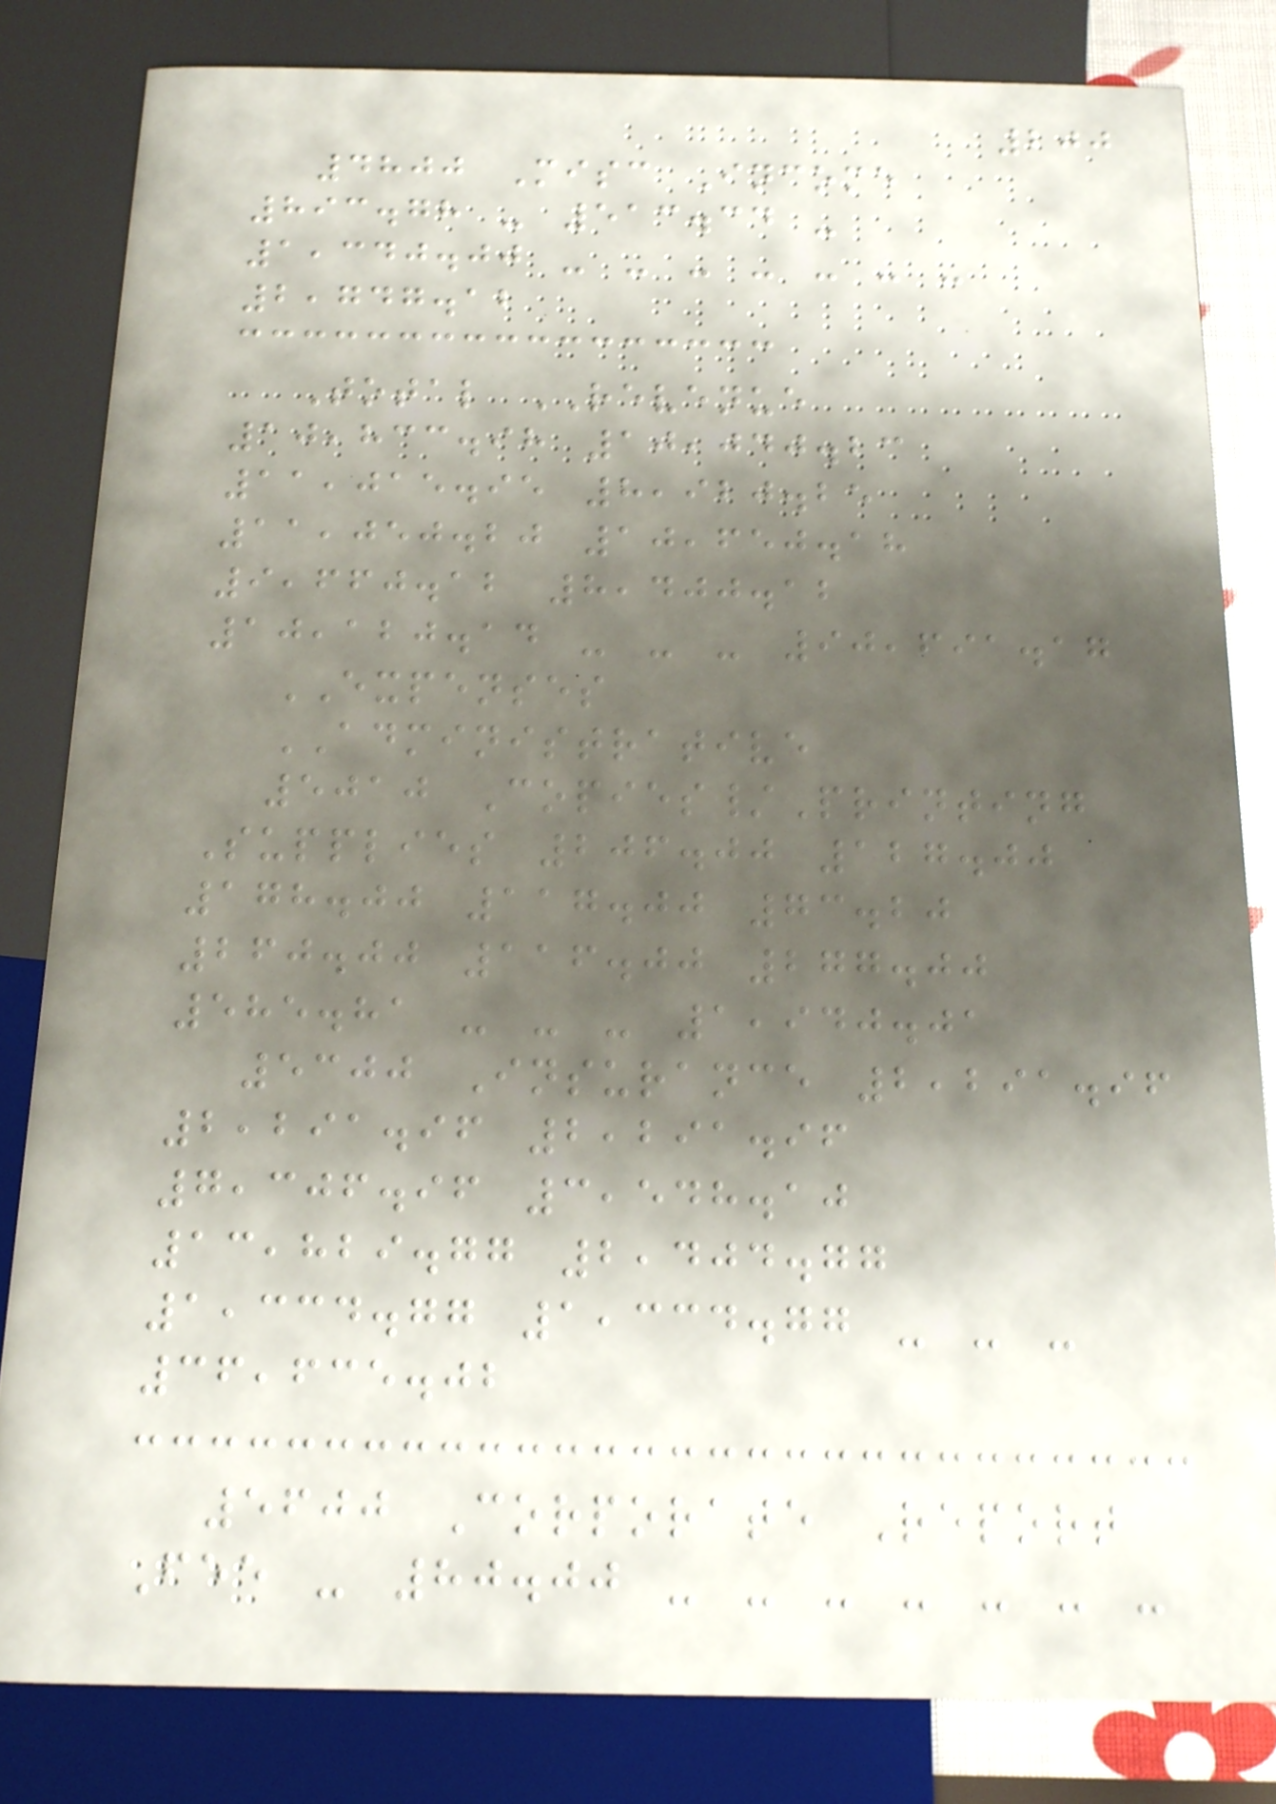200
4800 Misc Income
893.78 - 513.34 -
1,340.00 - - - - - - -
2,747.12
Total REVENUE
10,833.98 10,040.23
11,015.95 8,920.25
11,050.20 10,650.18
9,660.12 8,400.12
10,120.14 - - - 90,691.17
EXPENSES
ADMINISTRATIVE
5010 Copies/Printing
Supplies 206.00 127.00
178.00 117.00 73.20
260.00 116.00 277.00
585.81 - - - 1,940.01
5300 Insurance 2,291.96
2,291.96 2,291.96
7,306.96 3,548.10
13,829.77 2,404.77
1,334.77 1,334.77 - - -
36,635.02
5600 Corporate Report
Fee - 80.00 - - - - - - -
